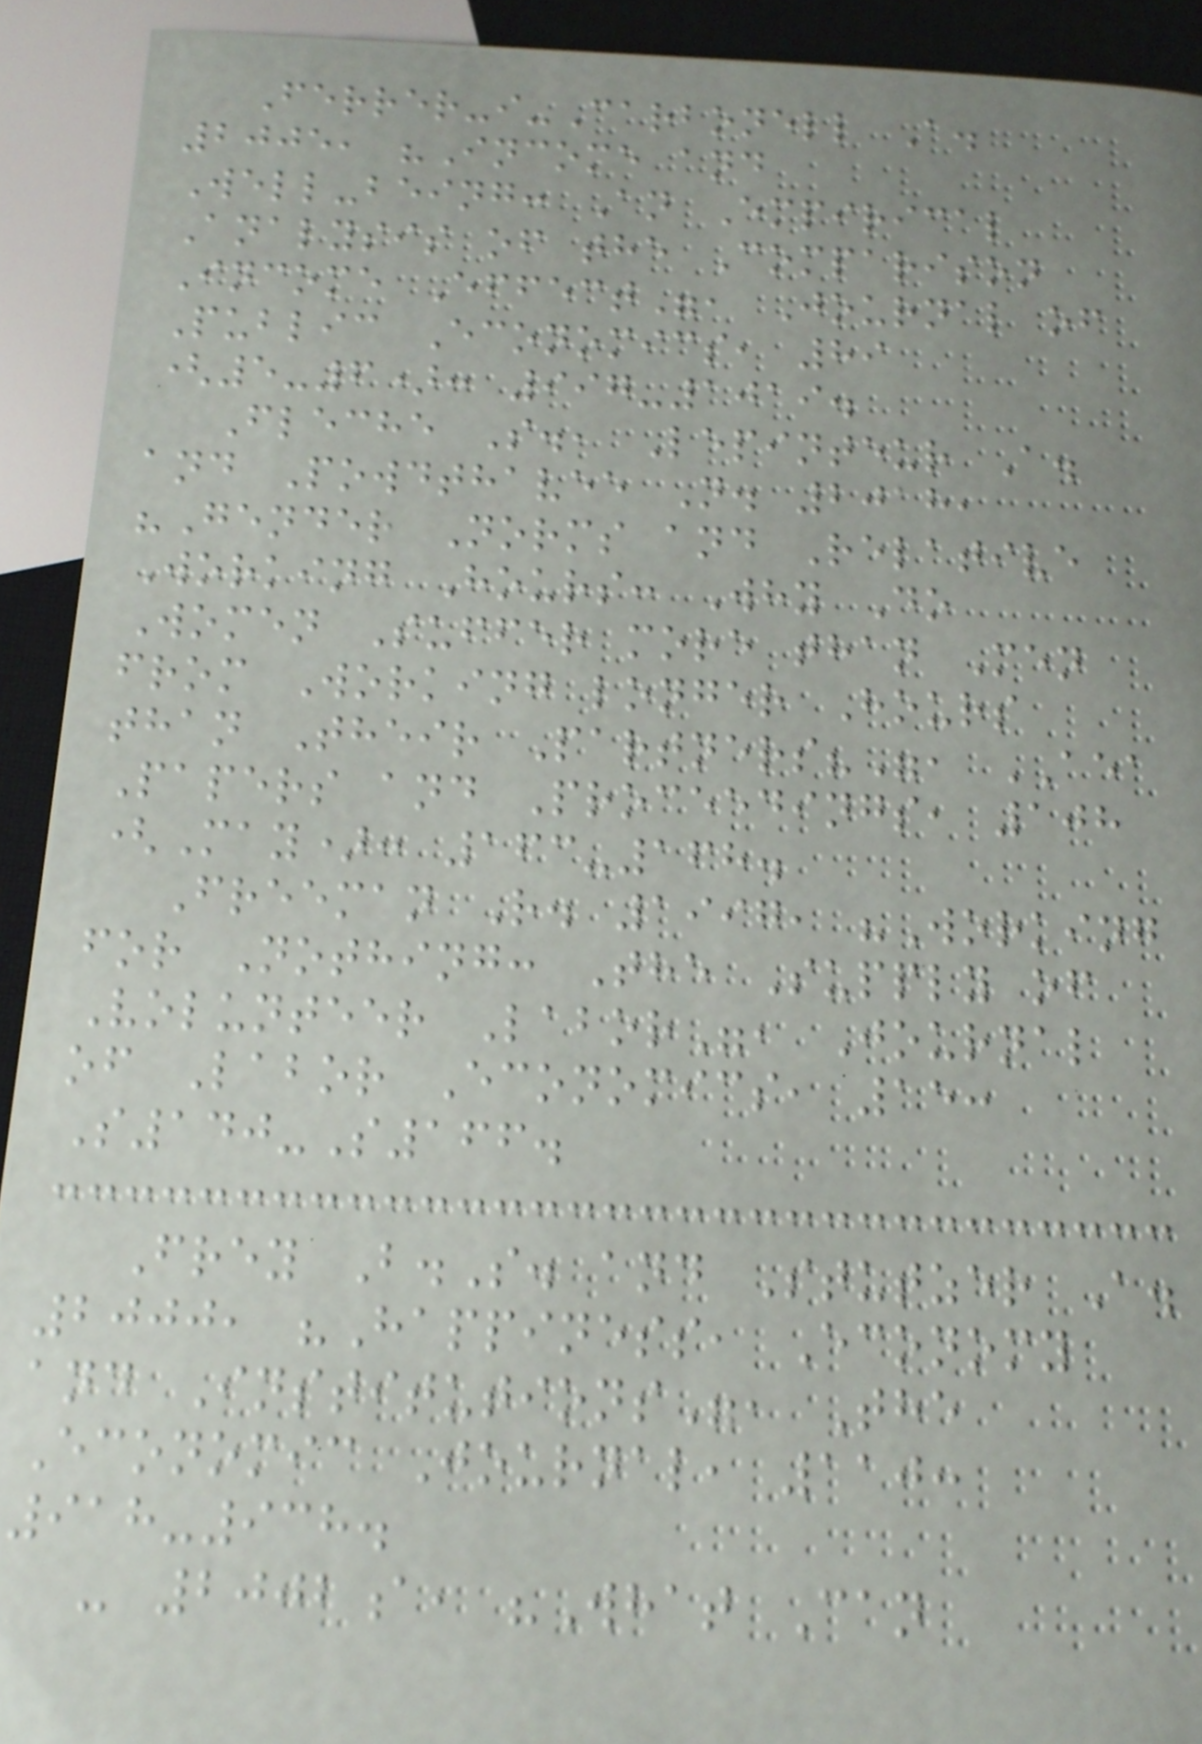Ferrer-i-Carbonell A.
2005, "Income and
Well-being: An Empirical
Analysis of the Comparison
Income Effect", Journal of
Public Economics, 89
(5-6): 997-1019.
Fleche S., Lepinteur A.
and Powdthavee N. 2018,
"Gender Norms and Relative
Working Hours: Why Do
Women Suffer more than Men
from Working longer Hours
than Their Partners?", AEA
Papers and Proceedings, 108
(May): 163-168.
Freeman R. 1997, "Working
for Nothing: The Supply of
Volunteer Labor", Journal
of Labor Economics, 15:
S140-S166.
Frey B.S. and Stutzer A.
2000, "Happiness, Economy
and Institutions", The
Economic Journal, 110:
918-938.
- 2002a, "What Can
